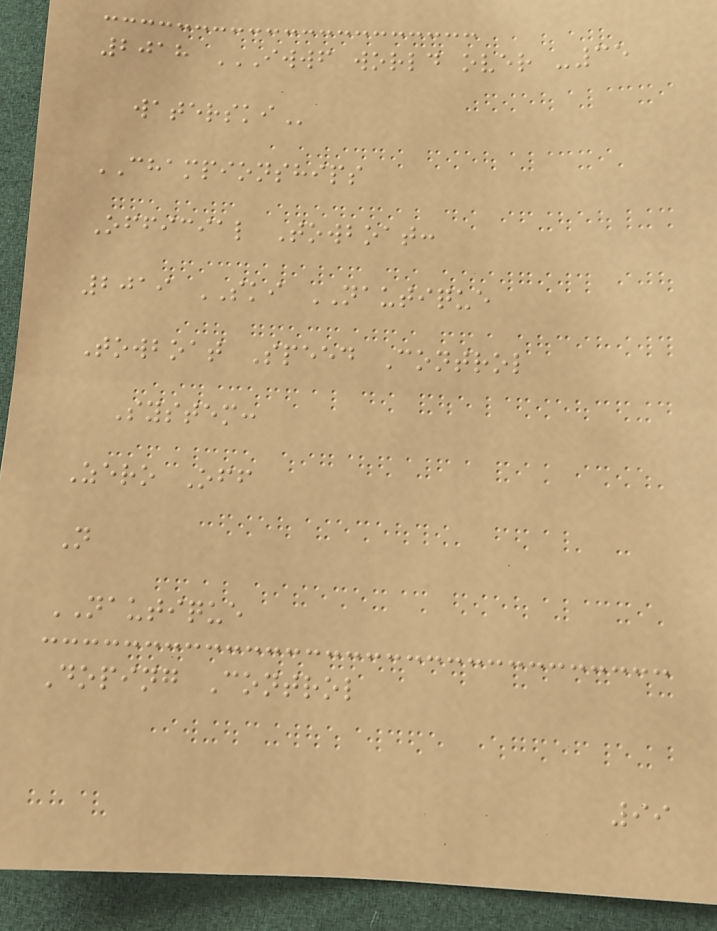2018 IWWF WORLD OVER -35
WATERSKI
CHAMPIONSHIPS
Official Towboat:
2019 SKI NAUTIQUE
Towboat Speed Control
System:
Zero Off
N
NAUTIQUE
Doping Control
99
